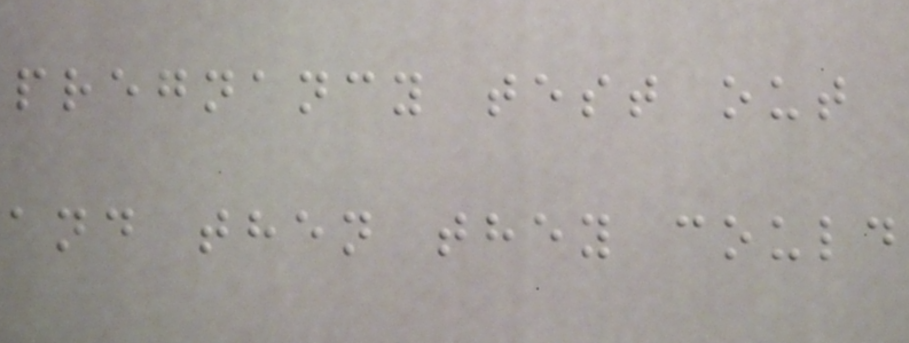pregnancy test out
and then they could
